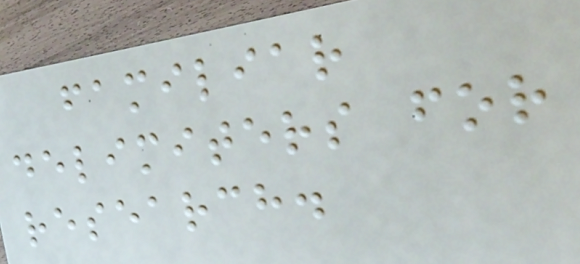familiar
delimiters for
research.
